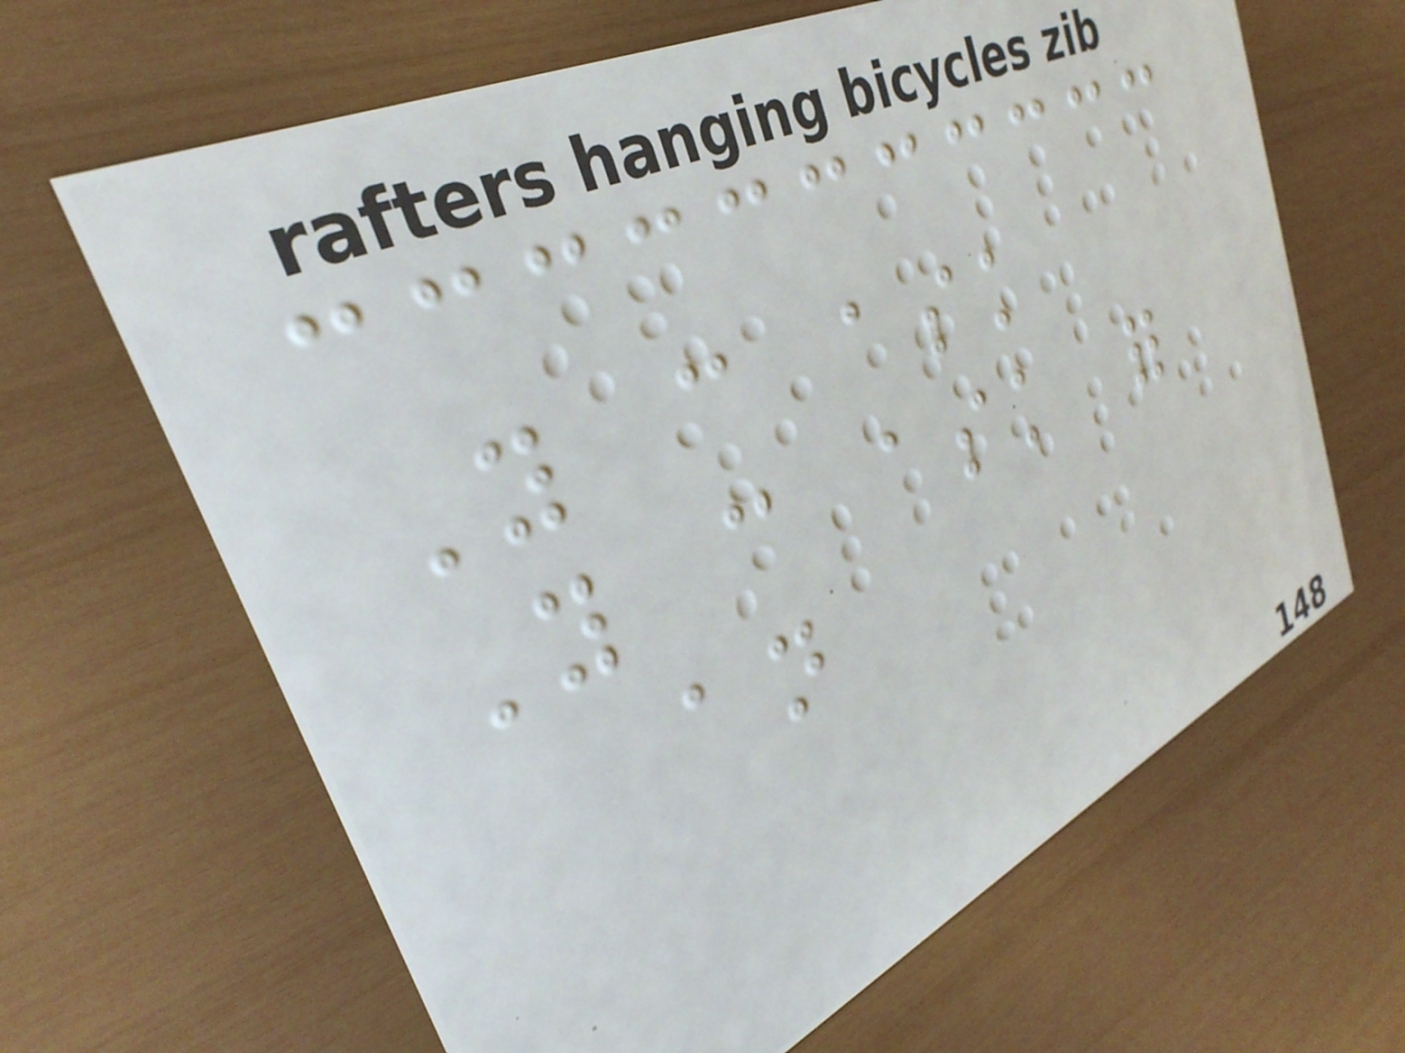You can ask
You can ask for
an
